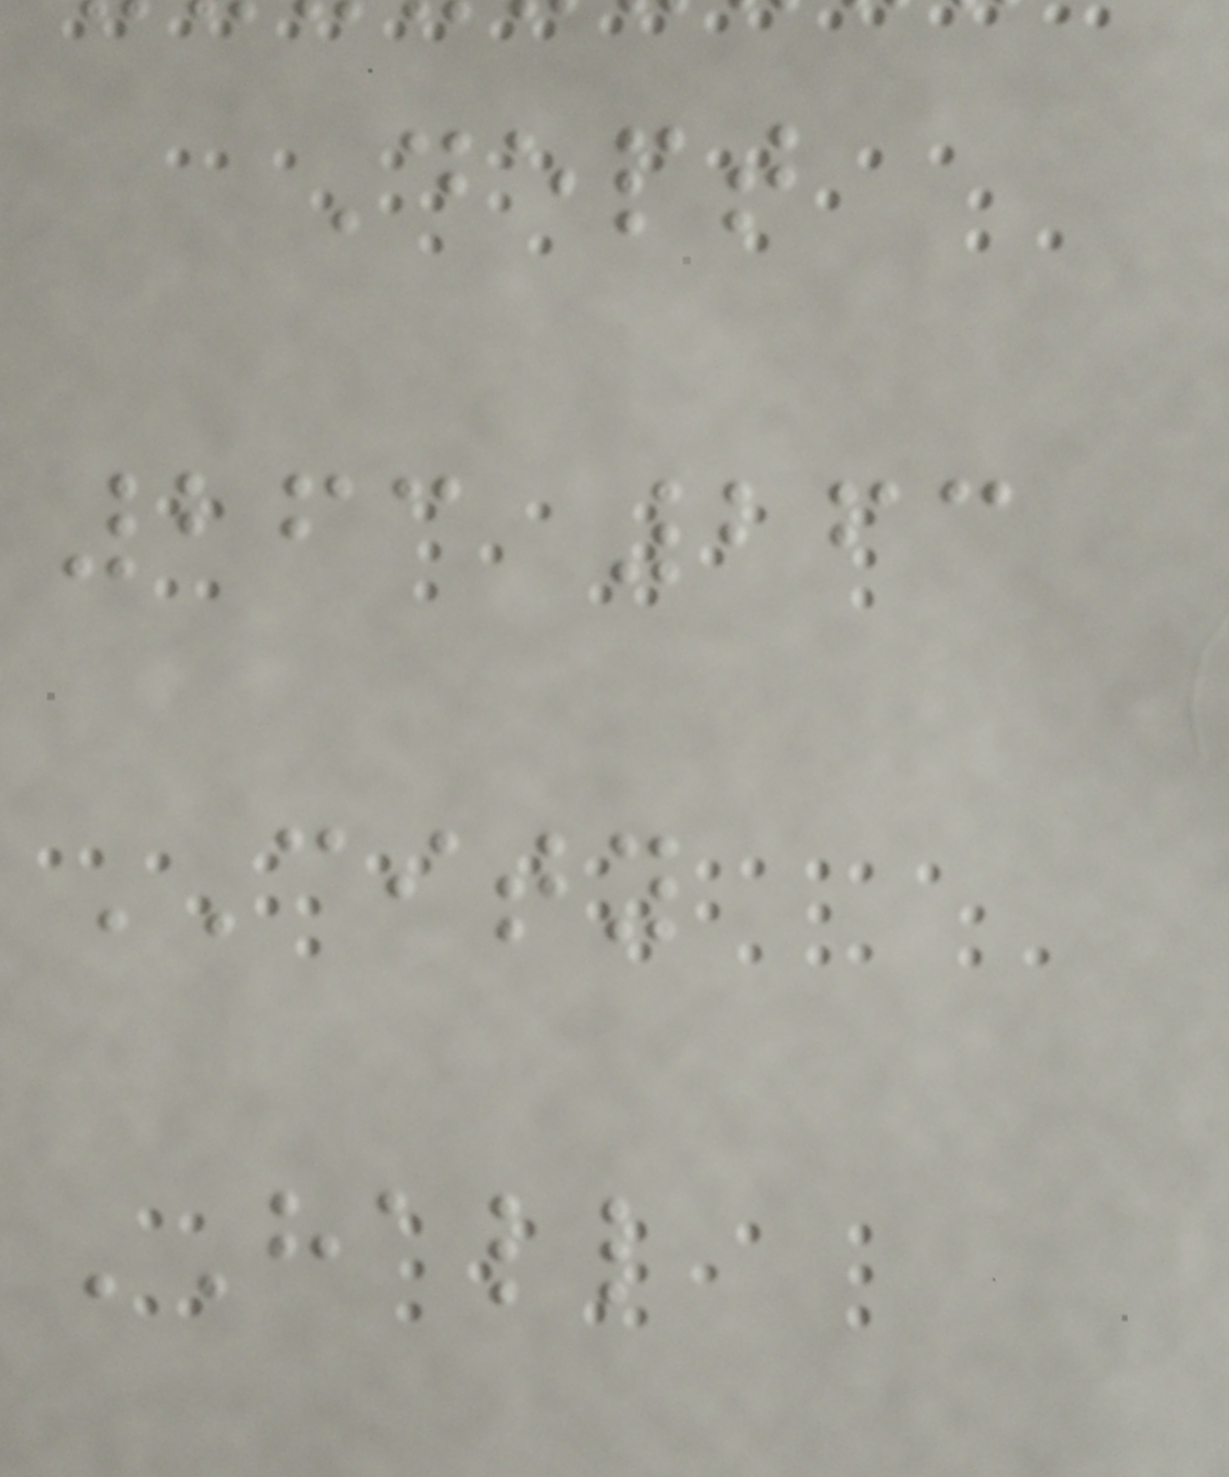Dept
263 263
CITY
HALL
